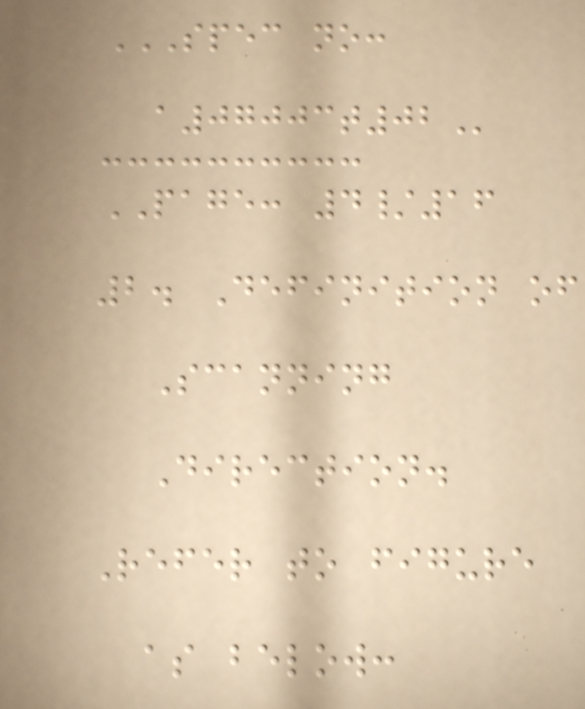SPEC NO:
A07003T02
PAGE: 4/16
2. Definition of
Scanning
Direction.
Refer to figure
as below:
